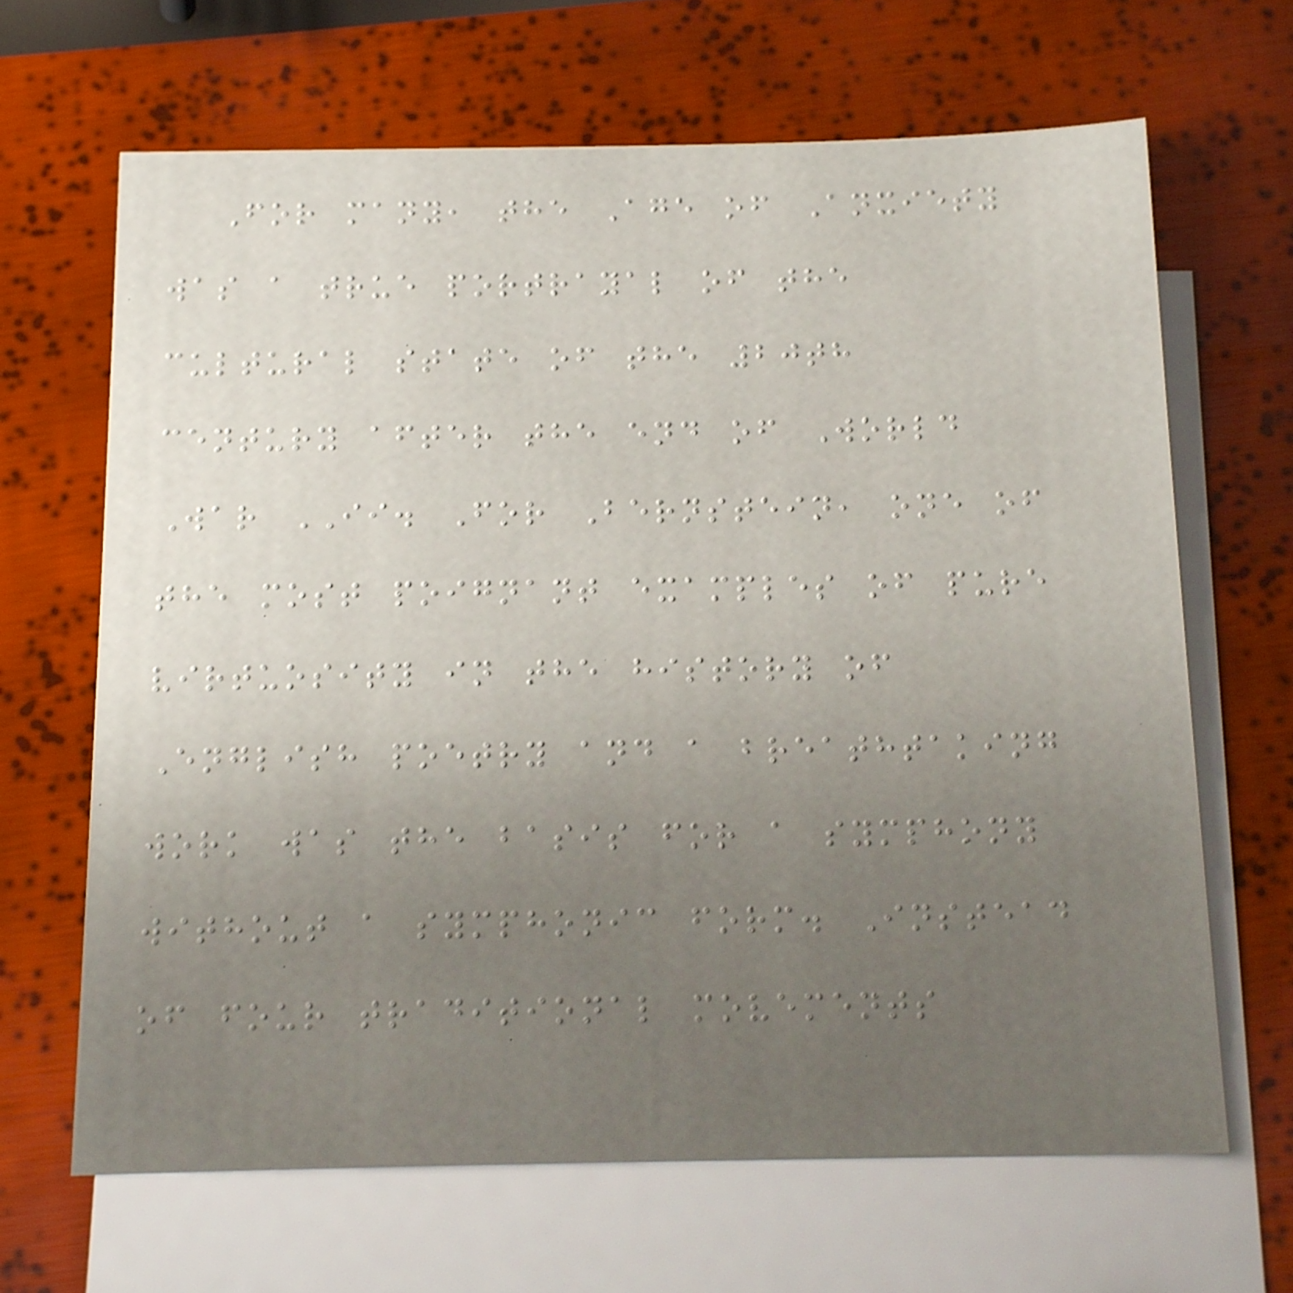For many, the Age of Anxiety
was a true portrayal of the
cultural state of the 20th
century after the end of World
War II. For Bernstein, one of
the most poignant examples of pure
virtuosity in the history of
English poetry and a breathtaking
work was the basis for a symphony
without a symphonic form. Instead
of four traditional movements
